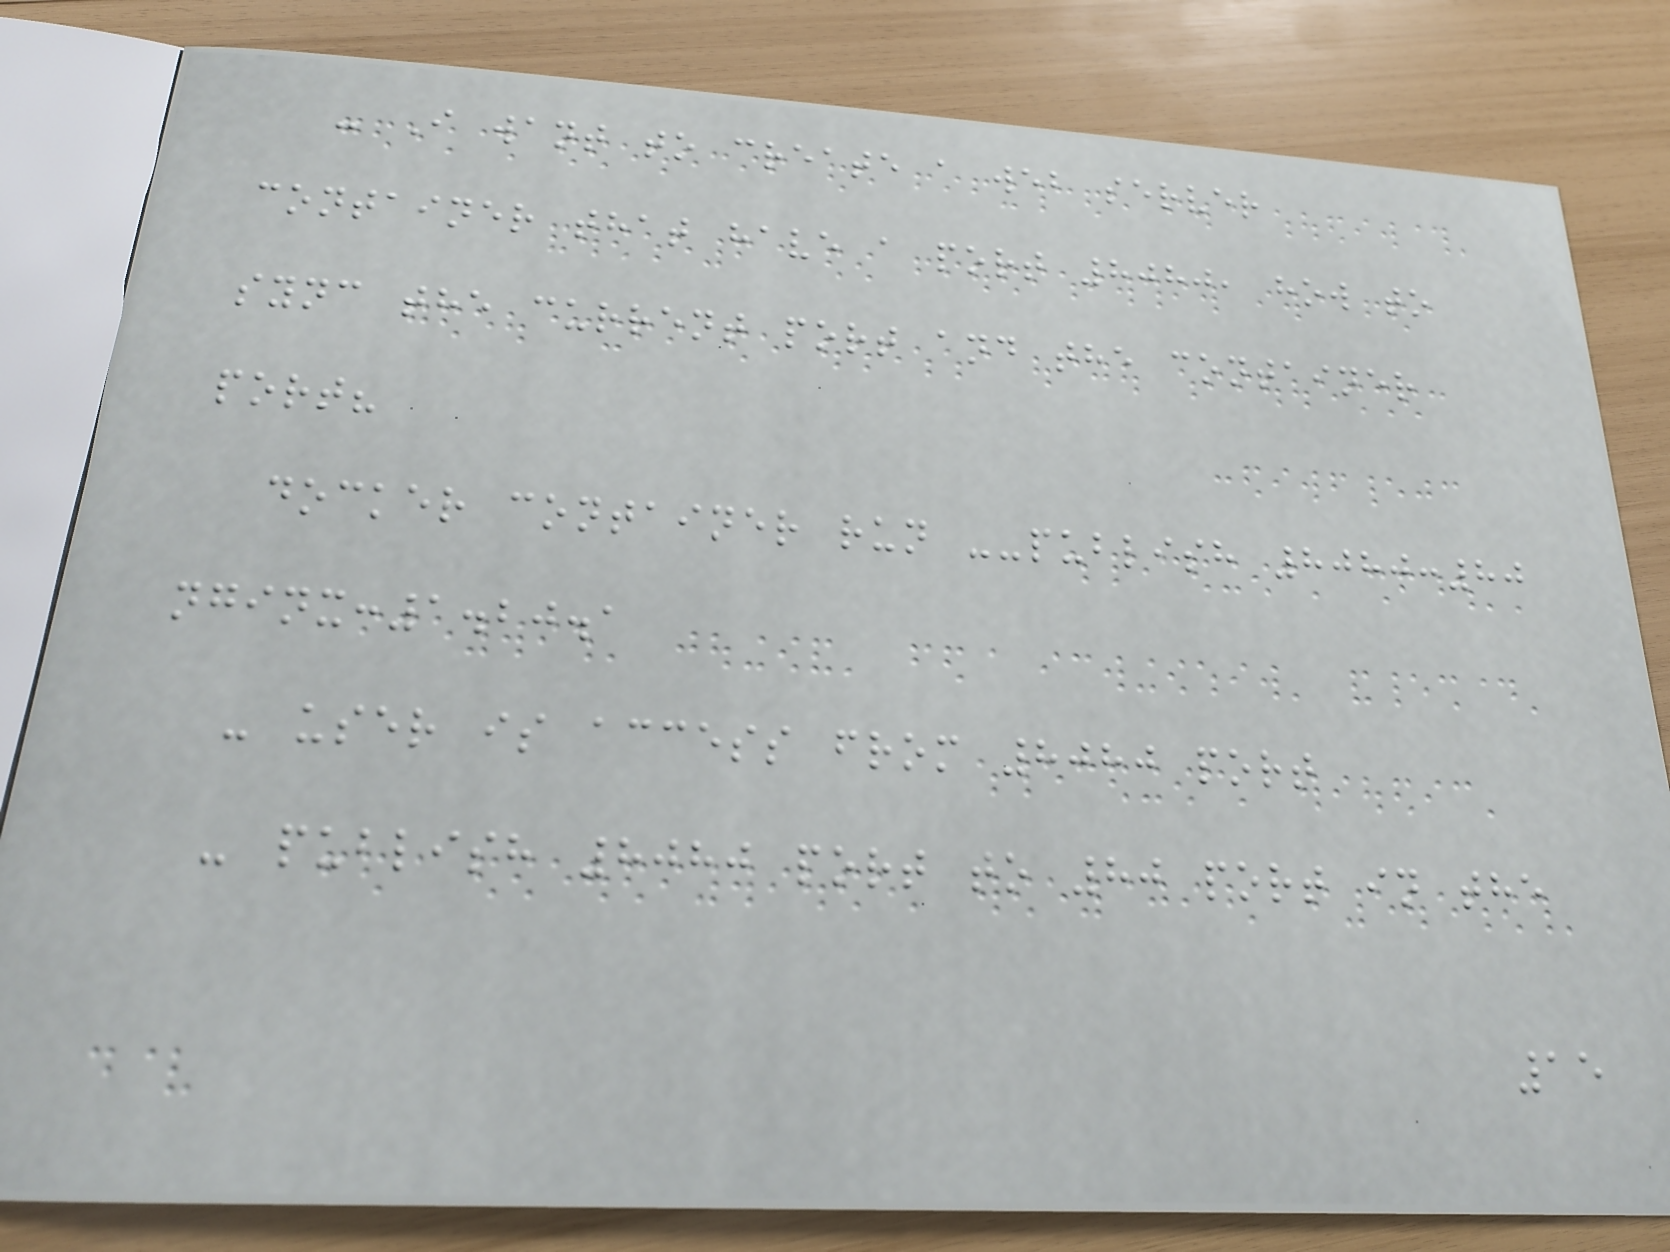- I want to create a web server
container that have a port 8080, how to
sync the current port and the container
port?
docker container run --publish 8080:80
nginx:1.20.1
- user is access from 8080 port
- publish 8080 port to 80 port in the
15
